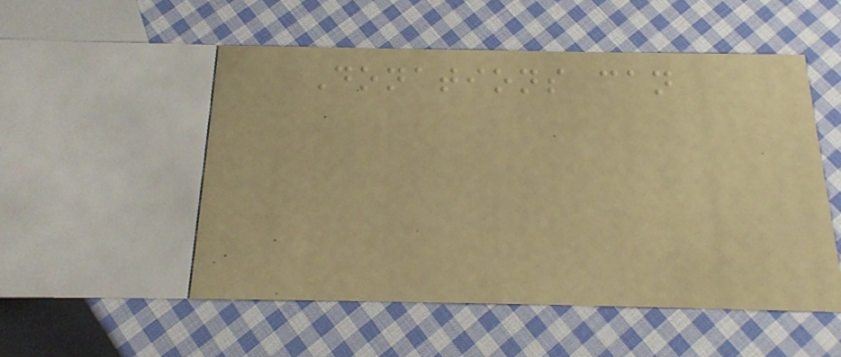Donations can
